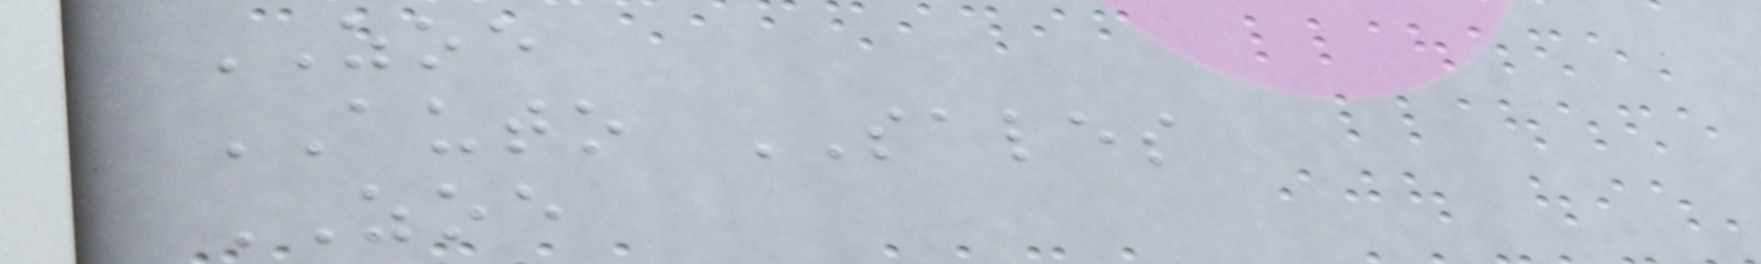ZOE
AUTO SALES
ZOE
